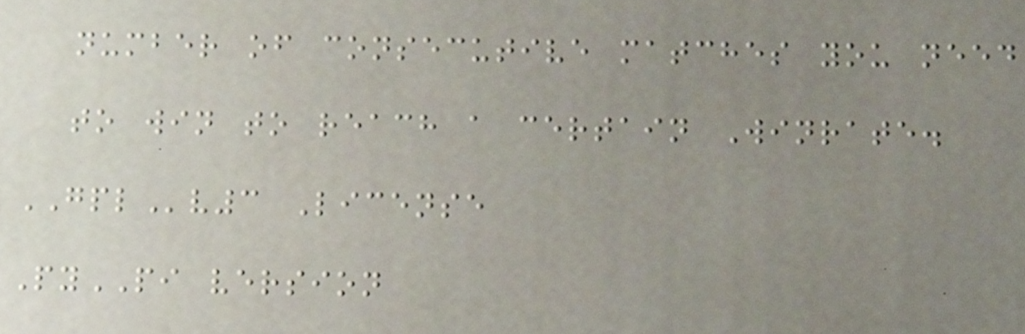number of consecutive matches you need
to win to reach a certain Winrate.
GPLv3 License
PyPI version
